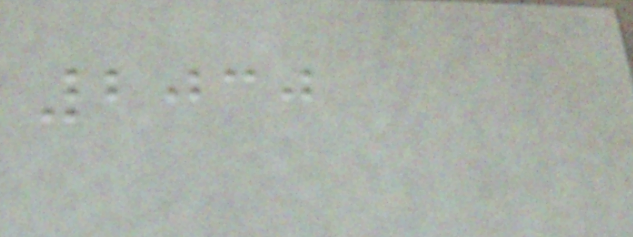2030
